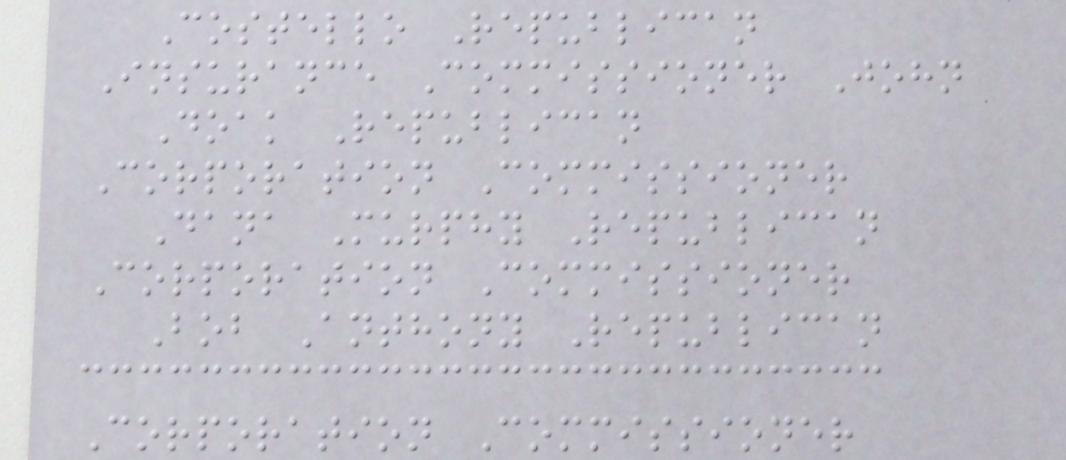Costello Republican
Insurance Commissioner John
Doak Republican
Corporation Commissioner
Dana Murphy Republican
Corporation Commissioner
Bob Anthony Republican
Corporation Commissioner
